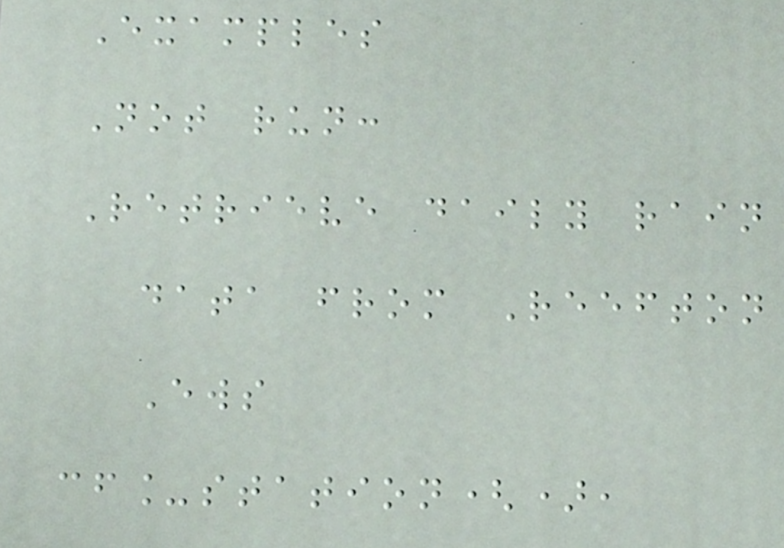Examples
Not run:
Retrieve daily rain
data from Reefton
Ews
cf_station(),
